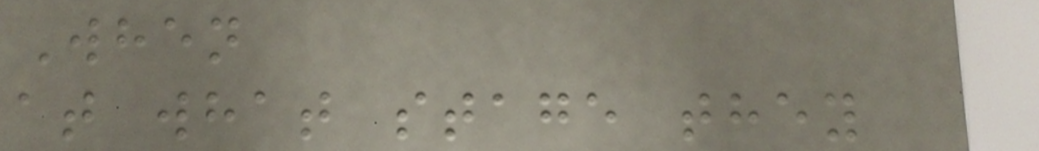When
at what stage they
